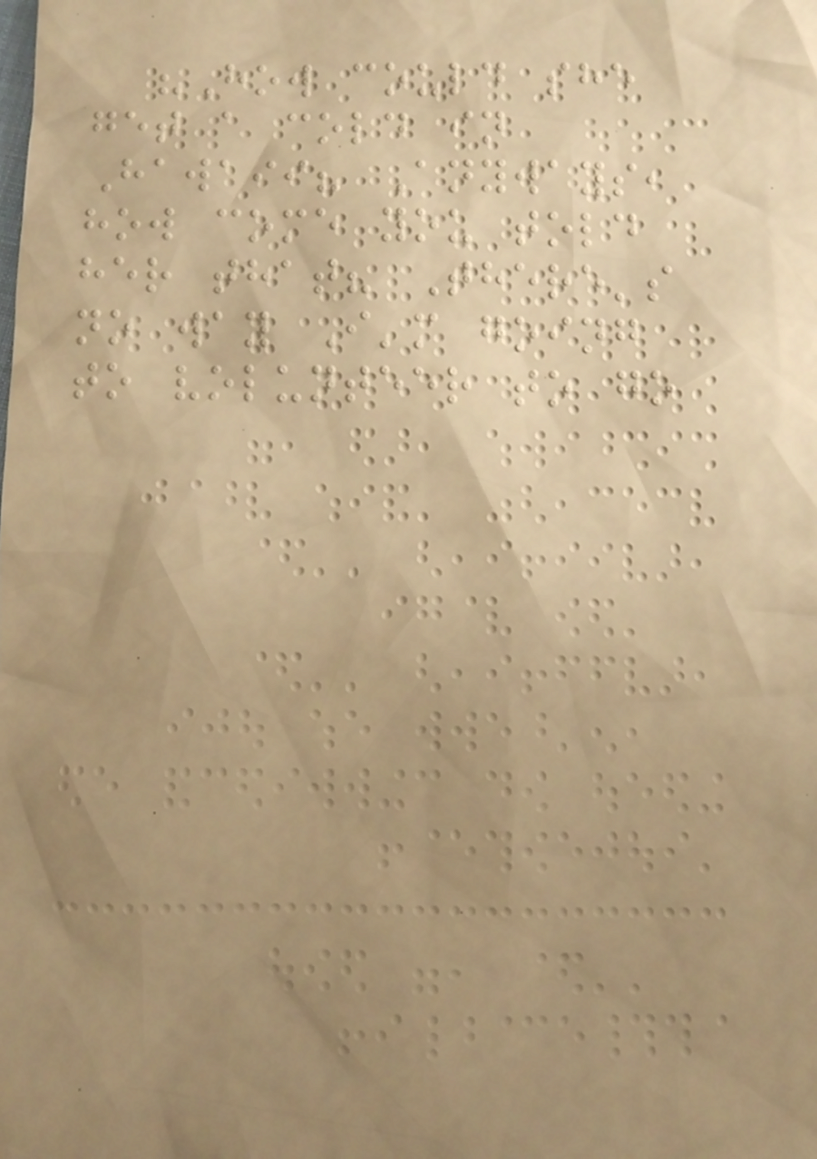"How could she
get a cold in
Hawaii? Anyways,
how come you told
her that? There's
no way I'm going
to volunteer to go
